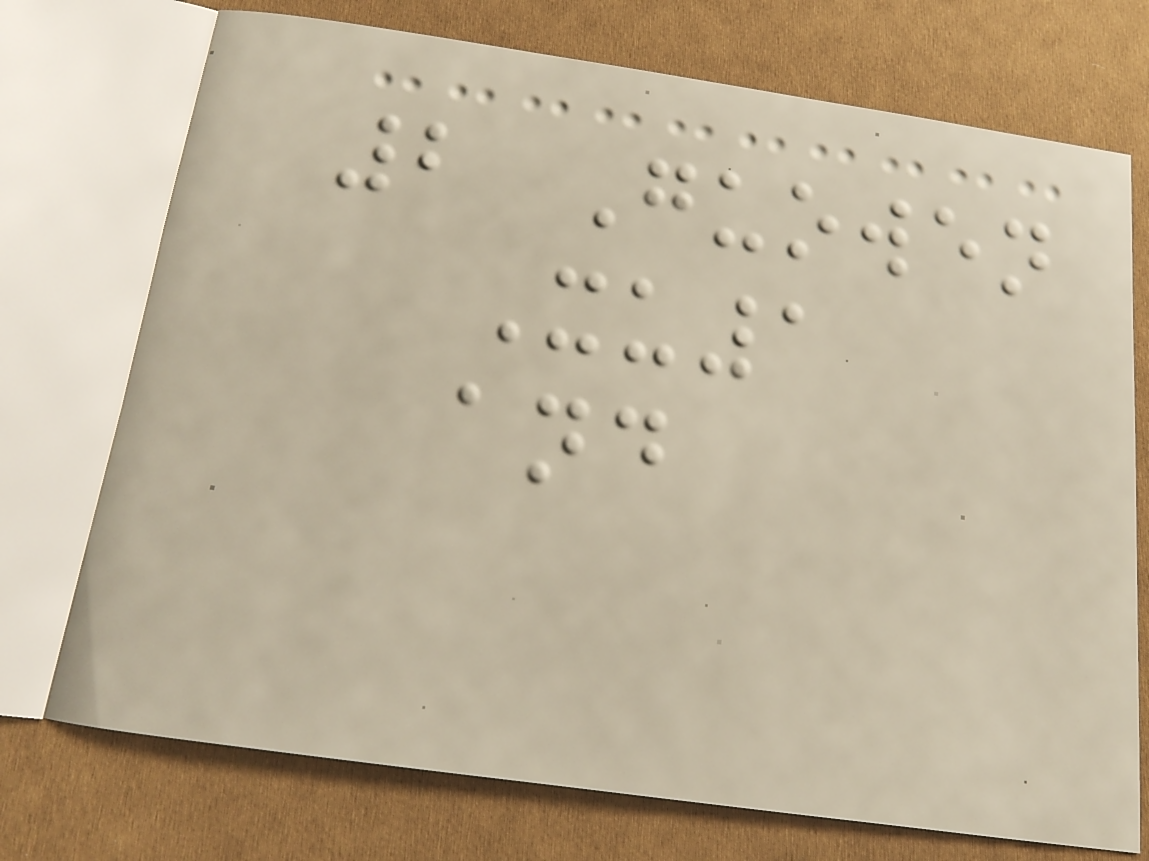2 Guowen
Xu1
and
